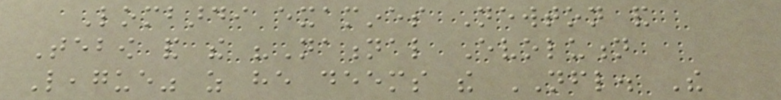Lombardi examines Newton and
Tebow and the "National Evolution
League" as he deems the NFL. The
